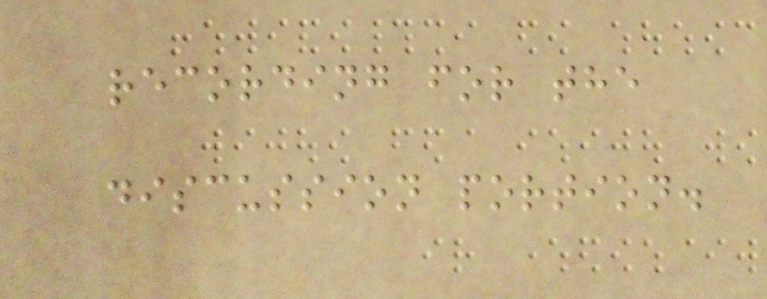recording for the
discussion portion.
